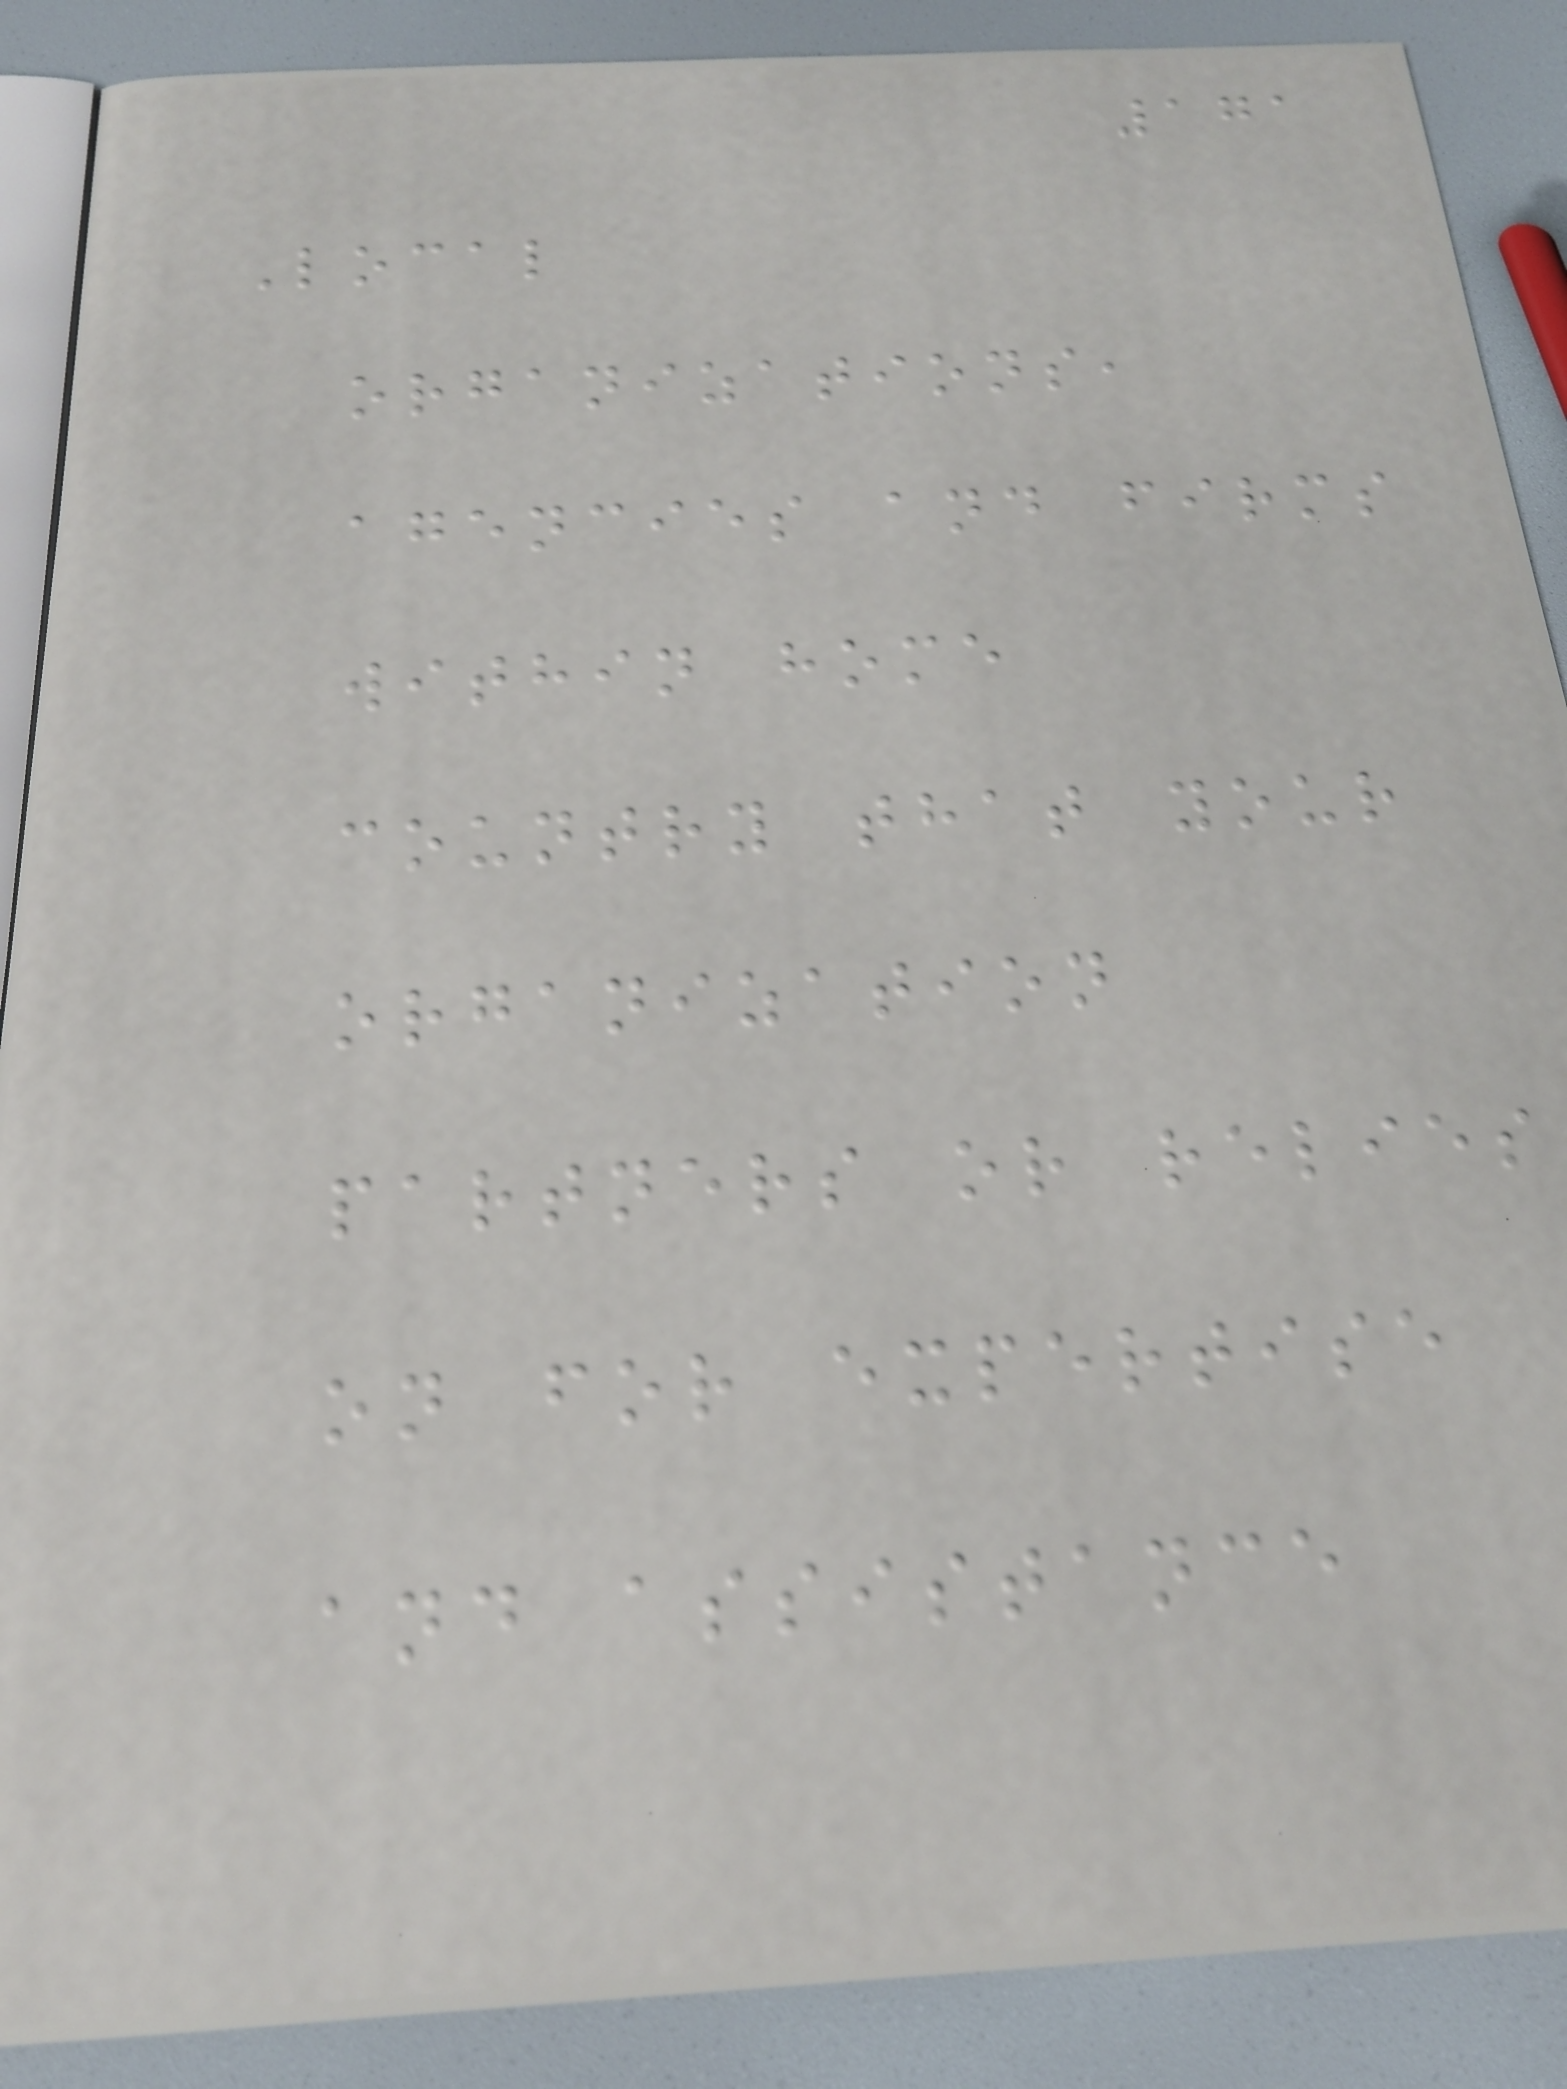171
Local
organizations,
agencies and firms
within home
country that your
organization
partners or relies
on for expertise
and assistance
